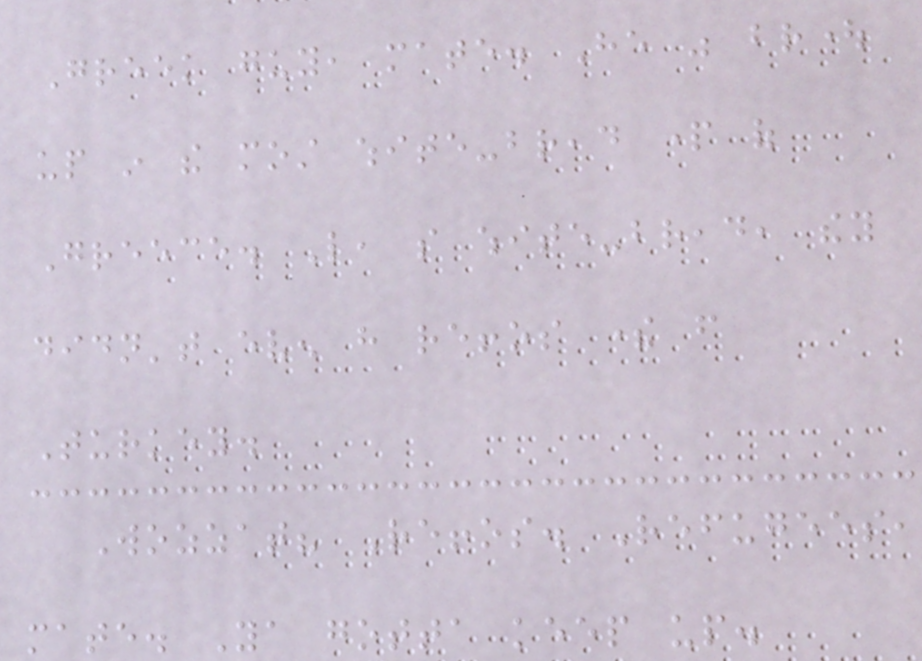Greek guy, mate. He was brought
up in the most white-bread part of
Greece. Like, so white-bread, they
didn't even have reffos there from
Turkey.
Wozzat? Reffos. Refugees,
mate. Ya gotta keep up.
